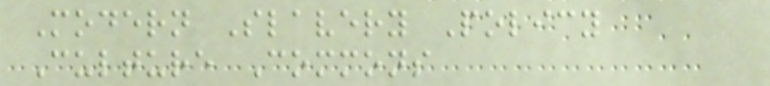Modern Slavery Policy
Culture Commons
